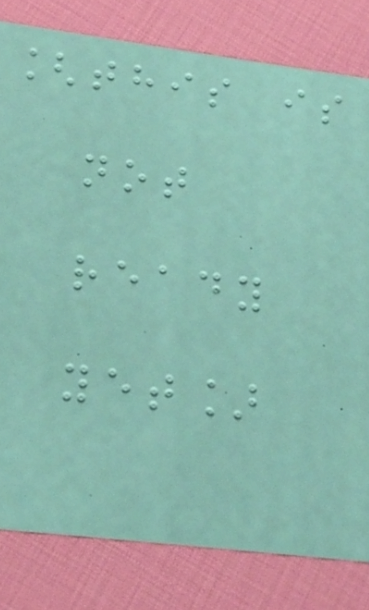[this is
not
ready
yet]
